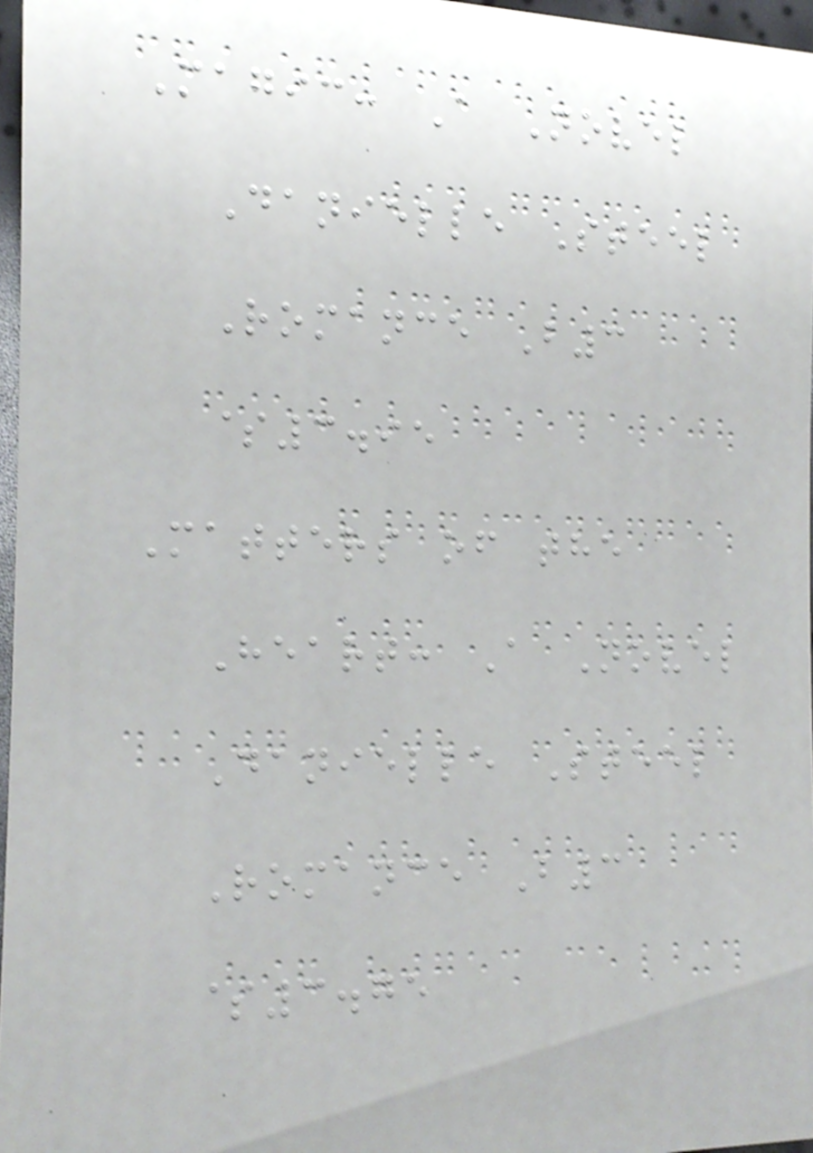Magic: A Novel
Danielle Steel
Romance B3
$3.95
Matters of the
Heart: A Novel
Danielle Steel
Romance B3
$3.75
